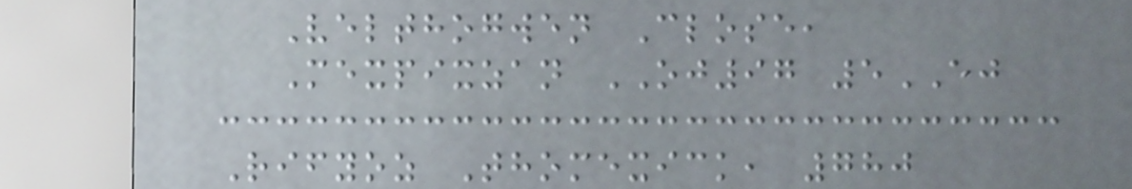Velthogwen Close,
Mexpixzan OJ97 5EJ
Rifyoz Thomexick, 780
